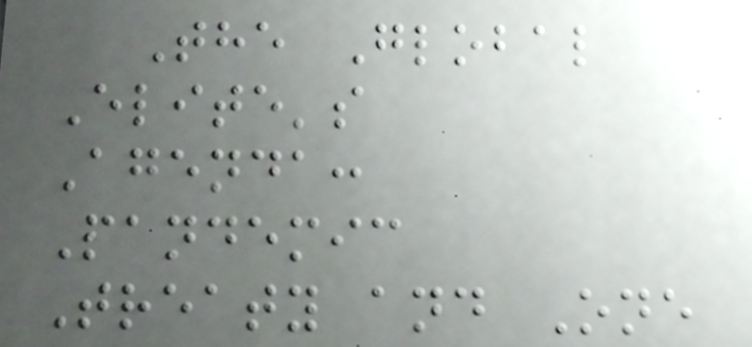The Global
Elite's
Agenda:
Pandemic
Treaty and One
